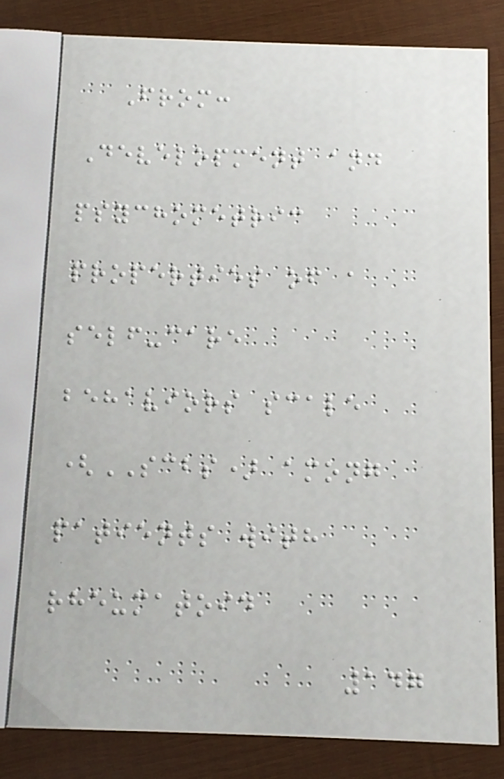From:
Development and
psychometric
properties of a
self-care
behaviors scale
(SCBS) among
patients with
rheumatoid
147
